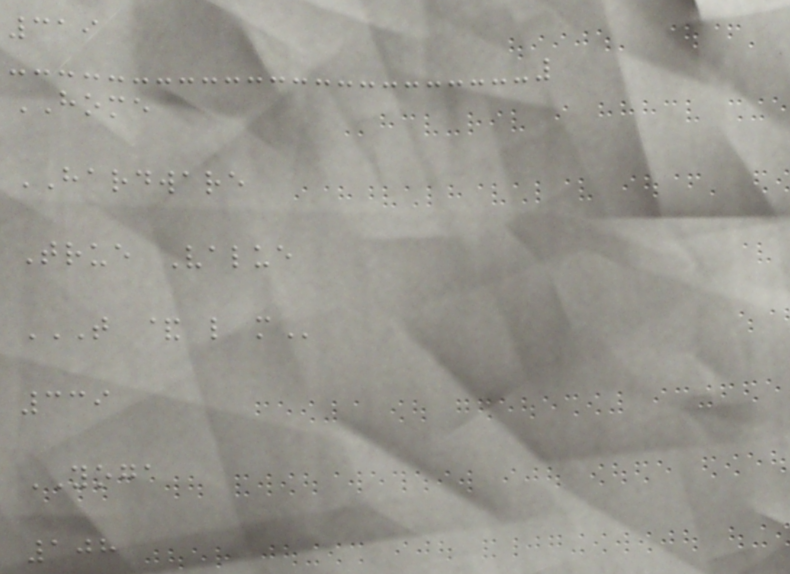319
HOME
HARDWARE
True Value
T & L M
339
YOGA
108
